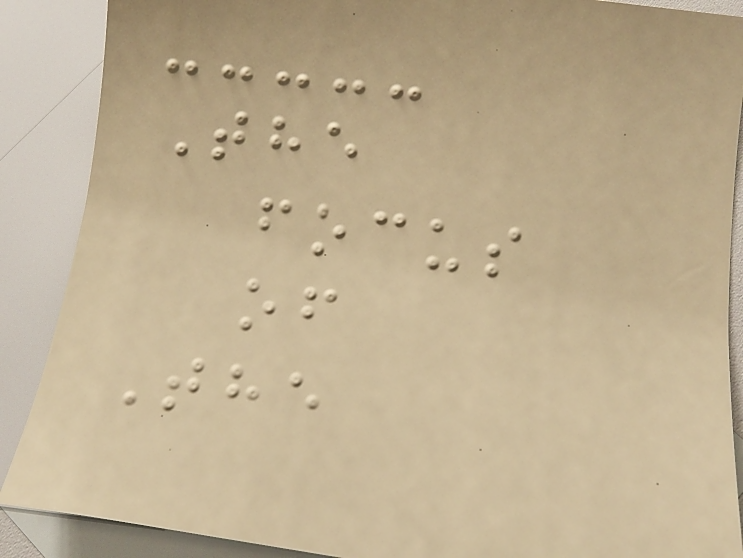The
focus
of
The
